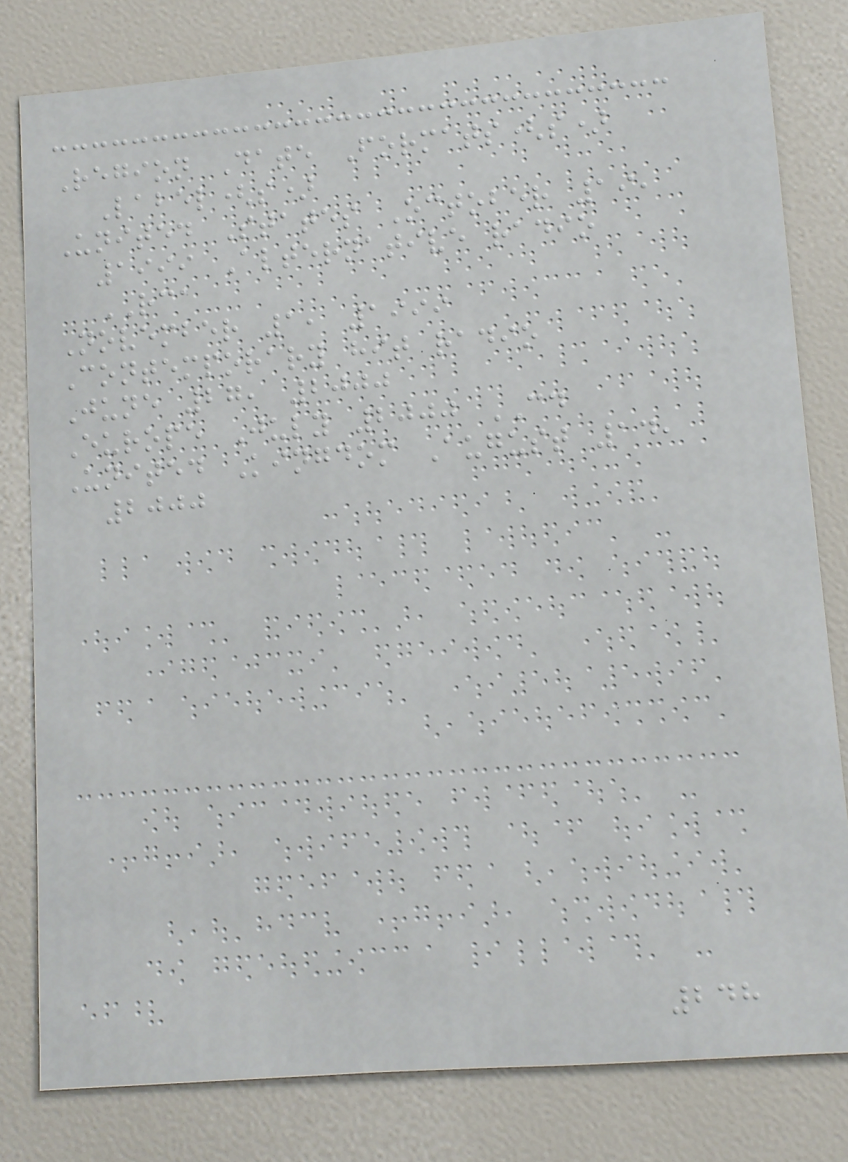Region Date Formats(s)
Label(s)
United States October 19,
1999 Alternative radio
RCA
November 1, 1999
Contemporary hit radio
June 27, 2000
Europe July 2000 CD
United Kingdom August 14,
2000
248
